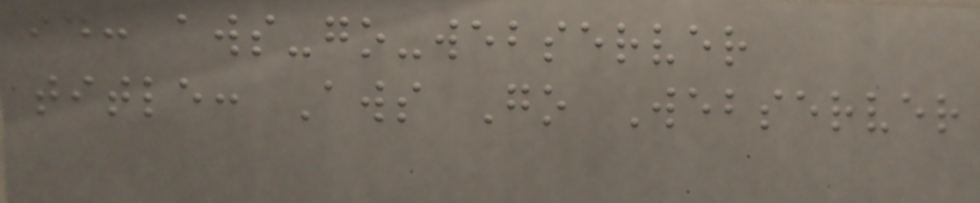id: aws-go-webserver
title: Aws Go Webserver
